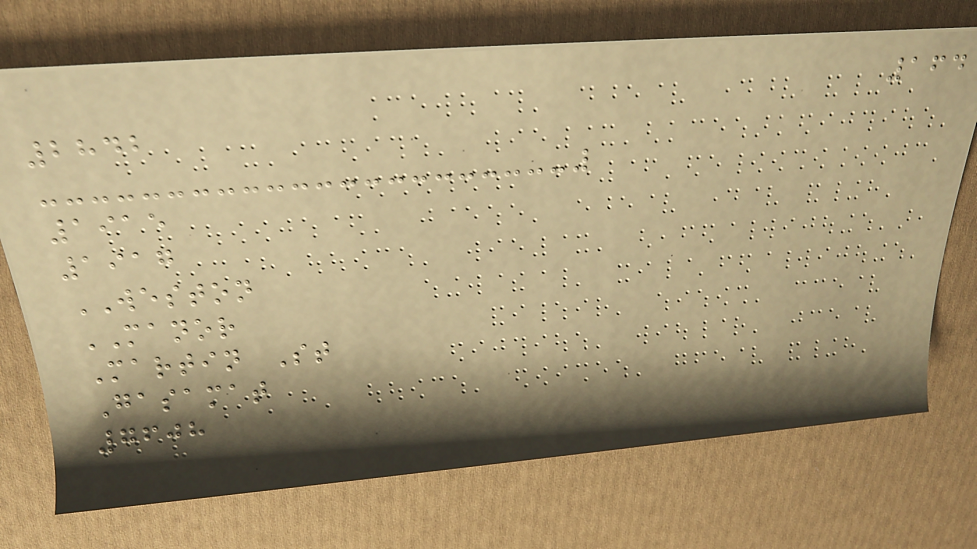164
2842
1915
1917
WESTON
MANOR
Martin St
Gasamat
7608
